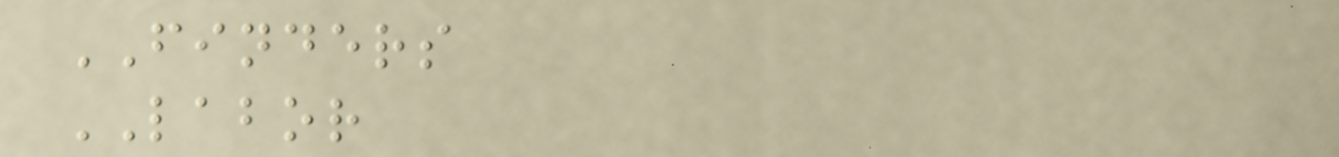FINDERS
LABOR
